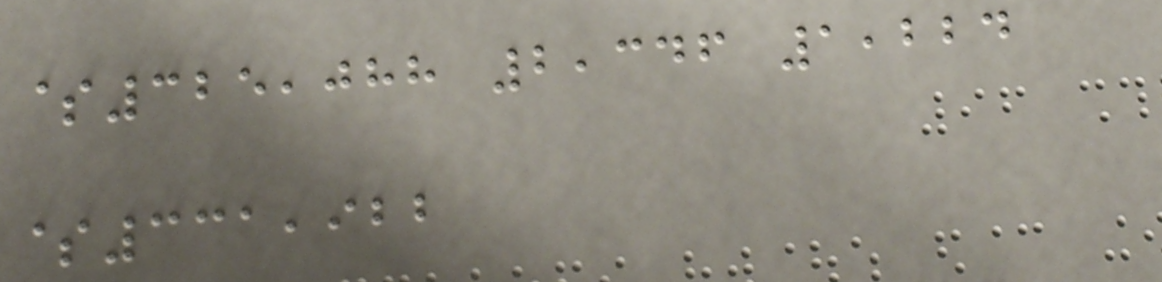$325,088 2,346 1,224
$331,922
